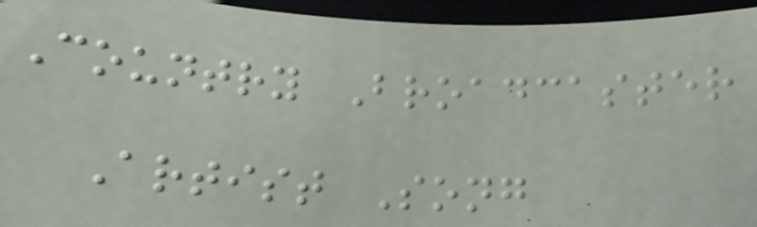Country Broadcaster
Artist Song
